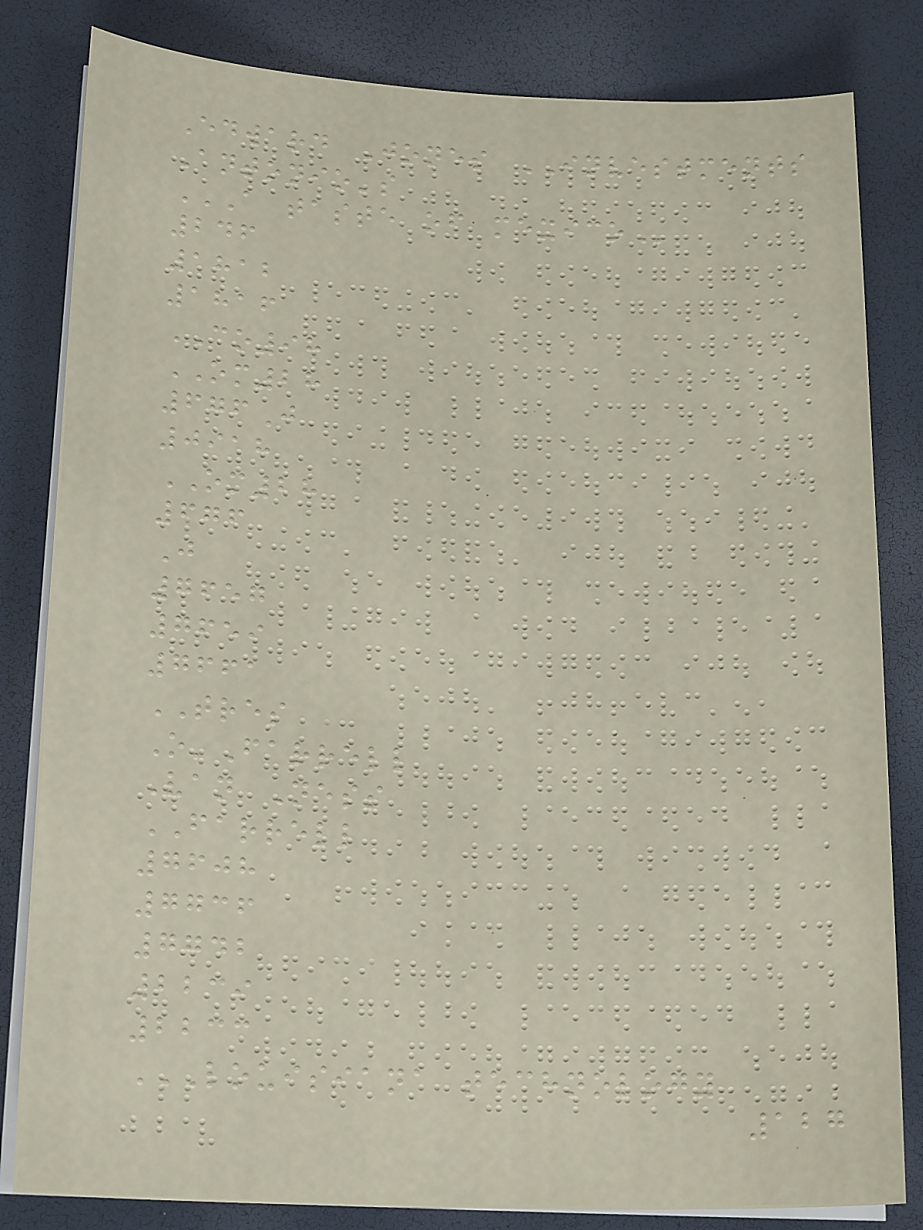Edward Jones INVESTMENTS
Antonio's
A TASTE OF MEXICO
246
1812
1816
CO98
OM28
676J
0918
OM28
676
J
7657
7659
7661
TRES
O'Farrell
Van Ness
FARRELL
7608
7736
7742
2239
2233
LOUISIANA TECHNOLOGY
127
